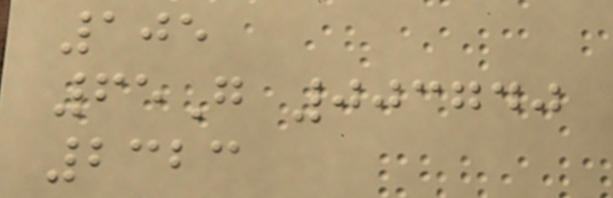105
65G 003740
2323
